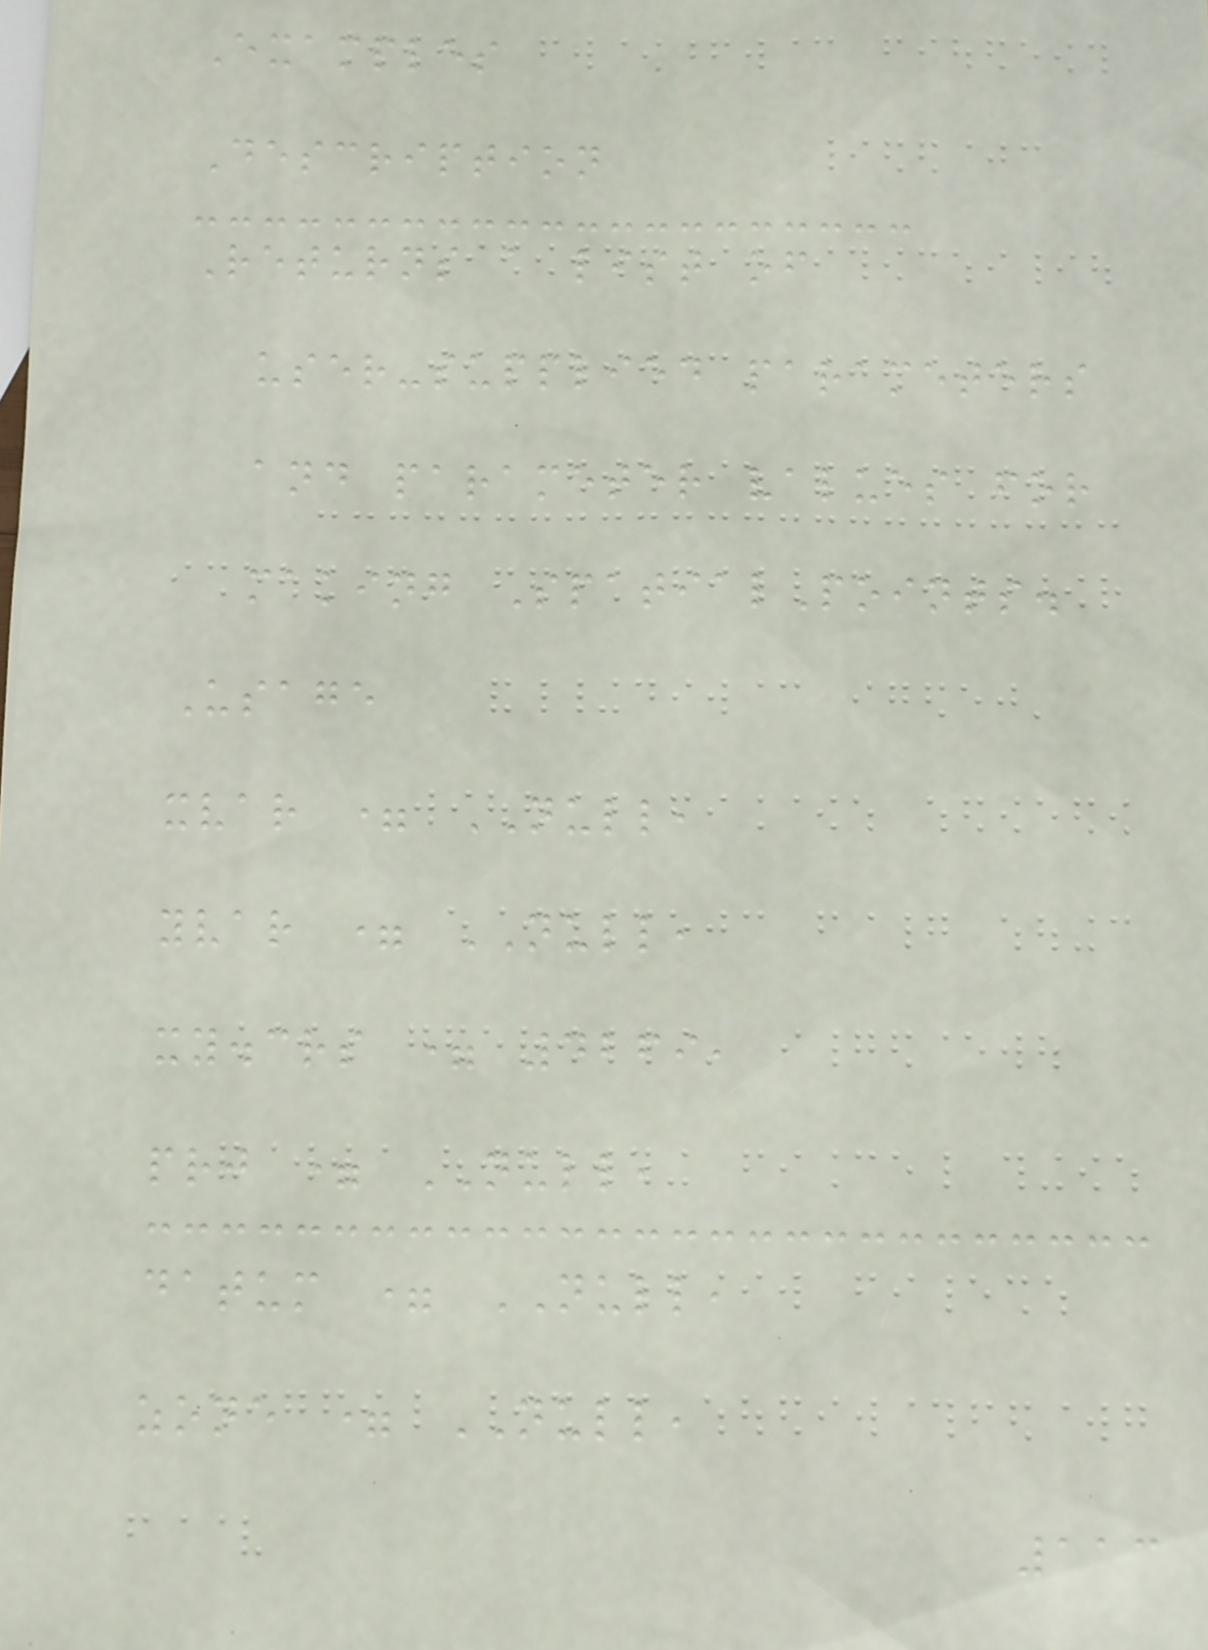Examples
Description
Returns a list of
user-supplied parameters
and parameter values for
making SpatialPoints.
Usage
xvar = NULL,
yvar = NULL,
xy.crs = 4269,
prj = NULL,
datum = NULL,
zone = NULL,
113
